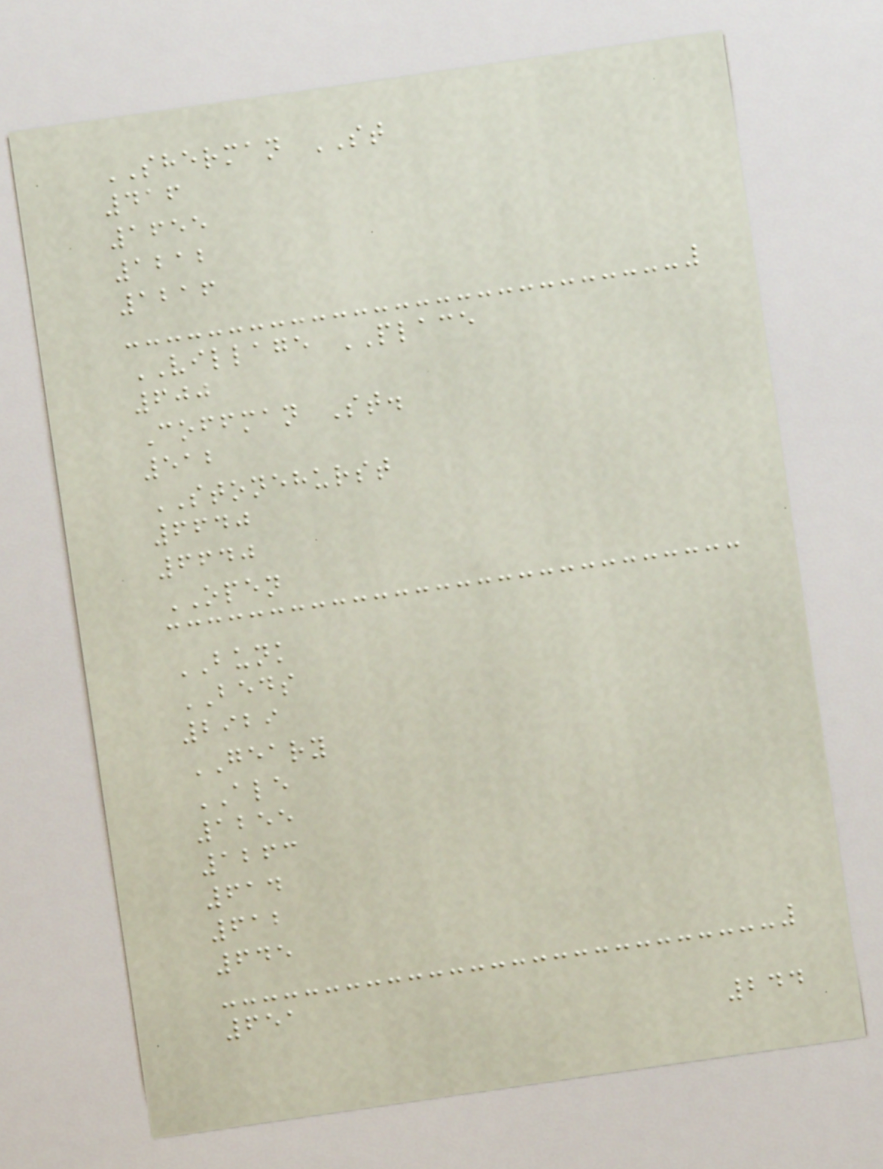SHERMAN ST
416
1655
1212
1216
VILLAGE PLACE
600
Coffman St.
512
STONEHURST
6640
6640
OPEN
BUNK
BEDS
2929
GEARY
ALE
1255
1263
614
612
645
651
244
